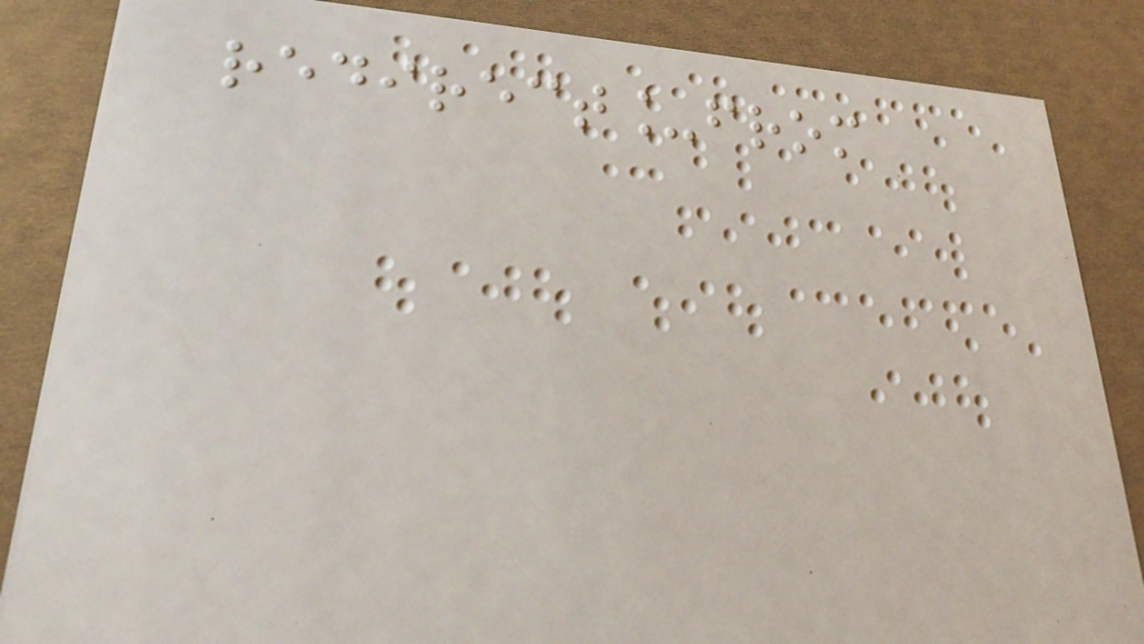redirect_from
